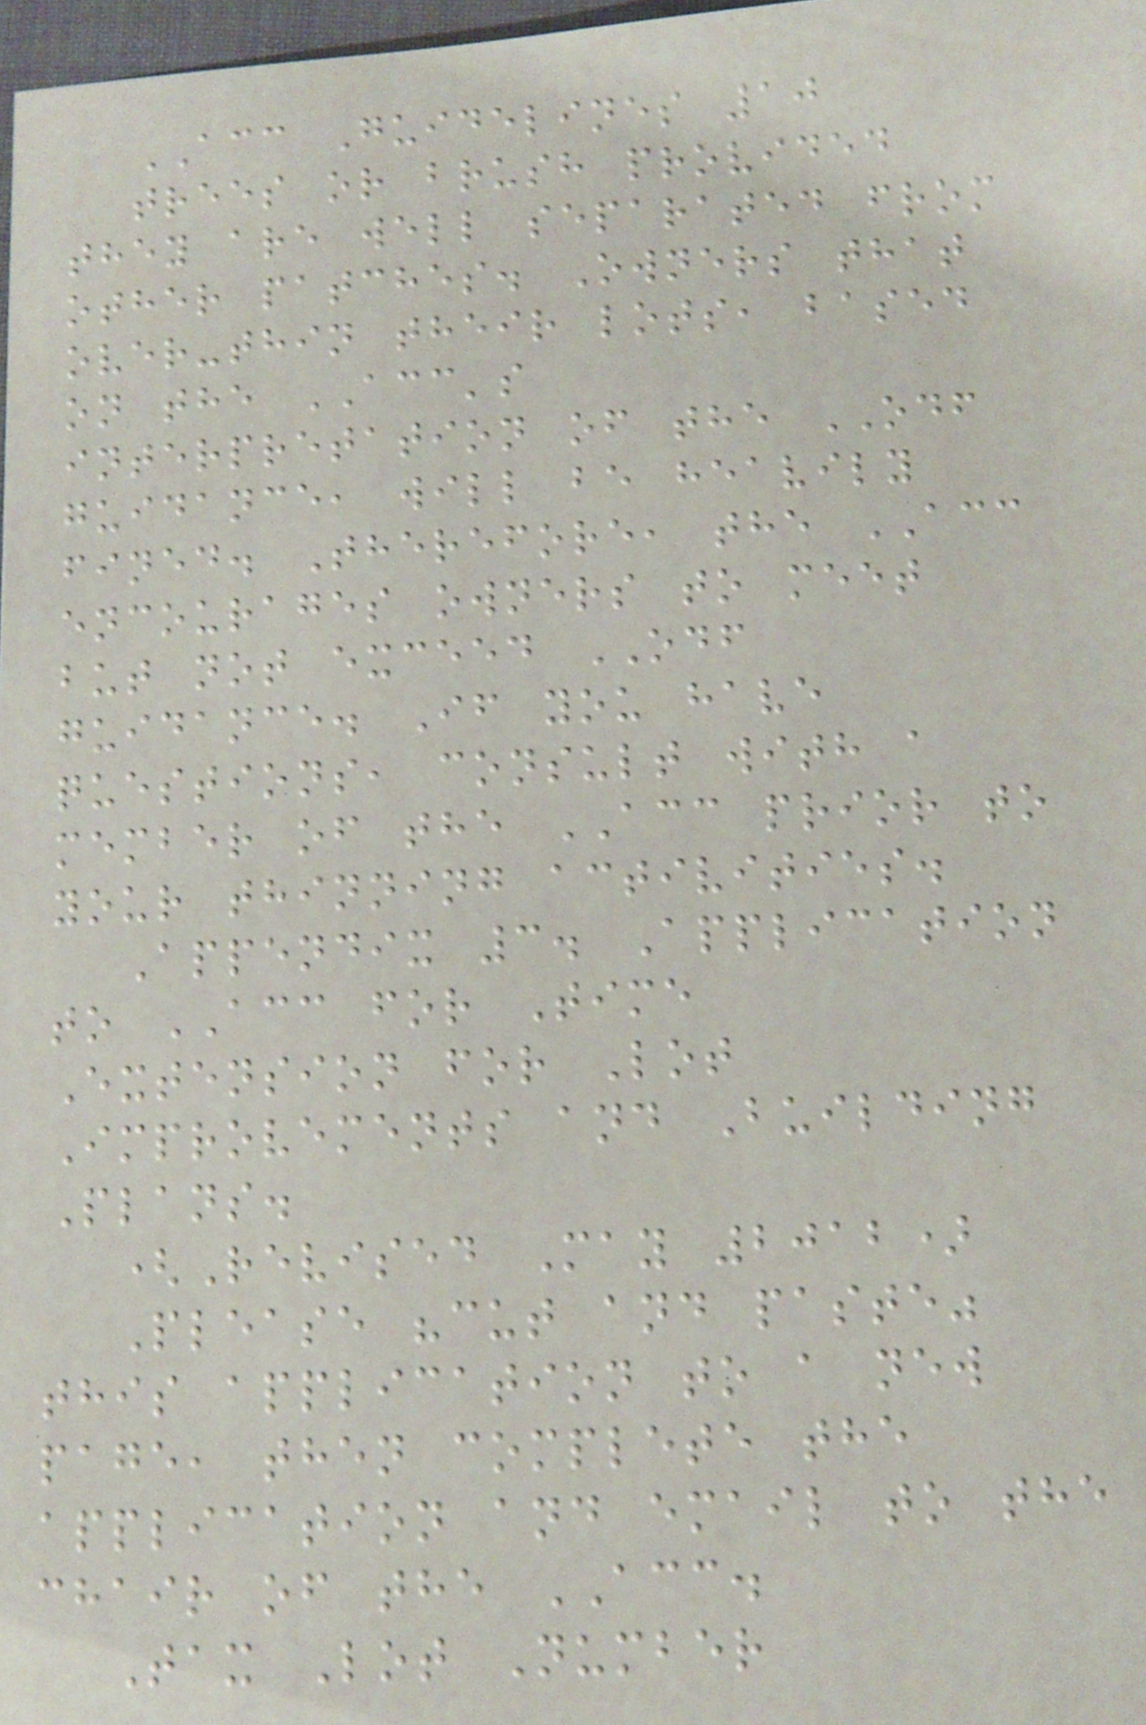ACC Guidelines 10
trees or brush provided
they are well separated from
other patches. Owners that
over-thin their lots, based
on the ACC's
interpretation of the ODF
guidance, will be heavily
fined. Therefore, the ACC
encourages owners to meet
but not exceed ODF
guidance. If you have
questions, consult with a
member of the ACC prior to
your thinning activities.
Appendix 3. Application
to ACC for Time
Extension for Lot
Improvements and Building
Plans.
(Revised May 2012)
Please "cut and paste"
this application to a new
page, then complete the
application and email to the
chair of the ACC.
Tax Lot Number
